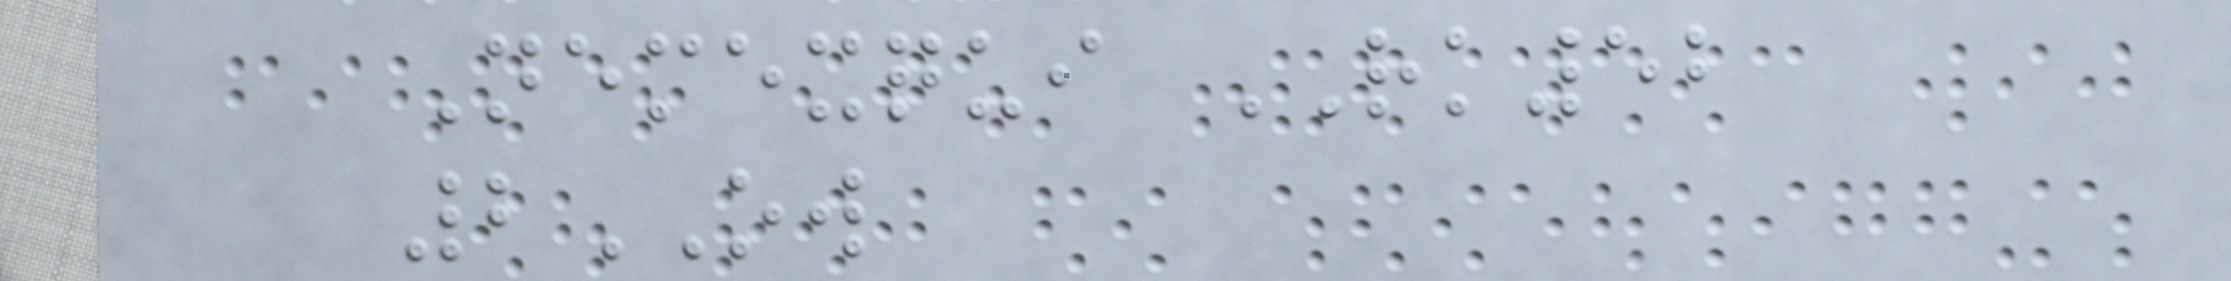Nemexqui RK52
2OW
